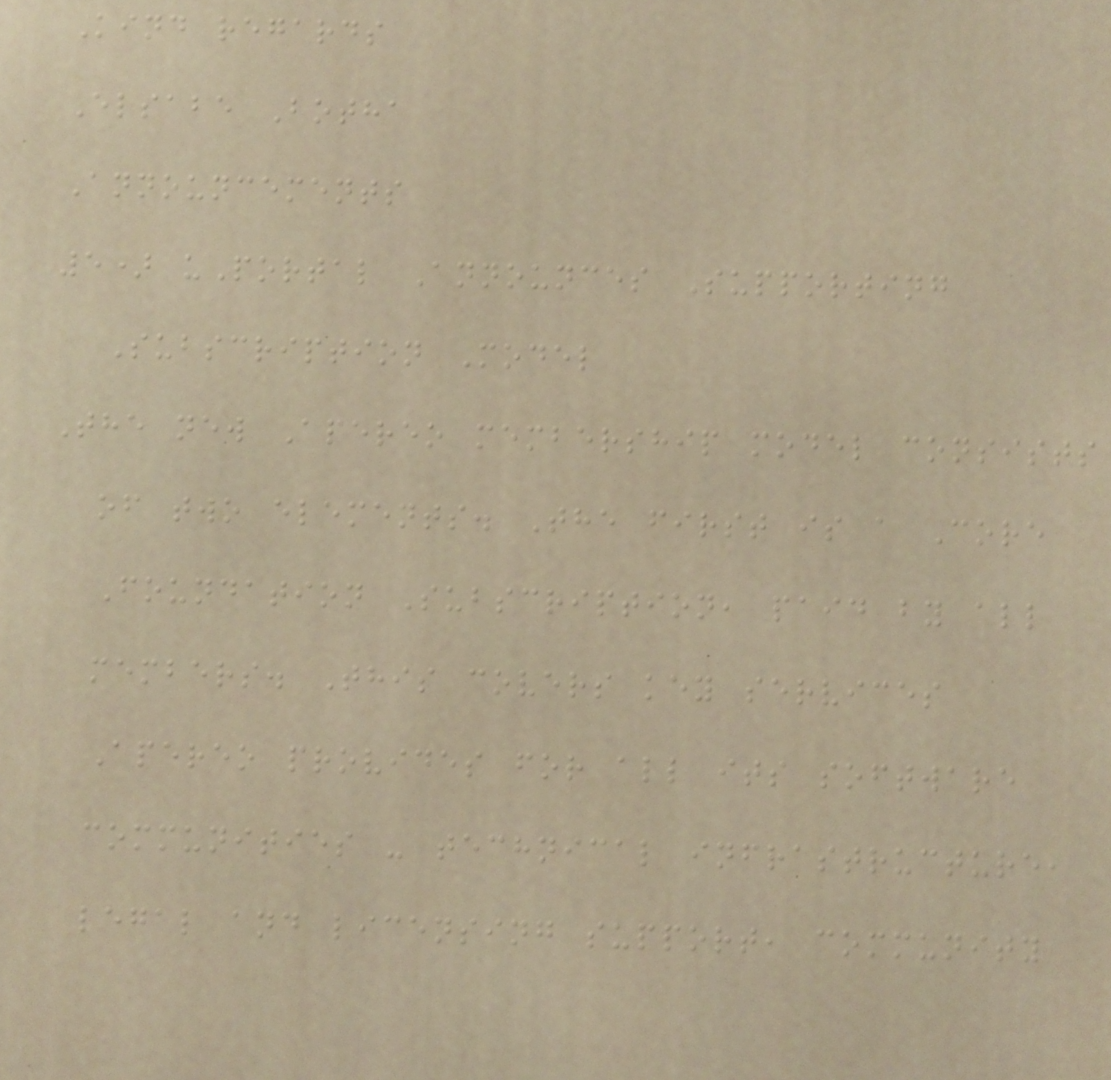Kind regards
Elsabe Botha
Announcements
5) uPortal Announces Supporting
Subscription Model
The new Apereo membership model consists
of two elements. The first is a Core
Foundation Subscription, paid by all
members. This covers key services
Apereo provides for all its software
communities - technical infrastructure,
legal and licensing support, community
